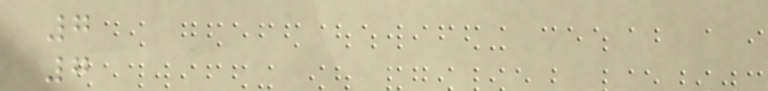7
7
